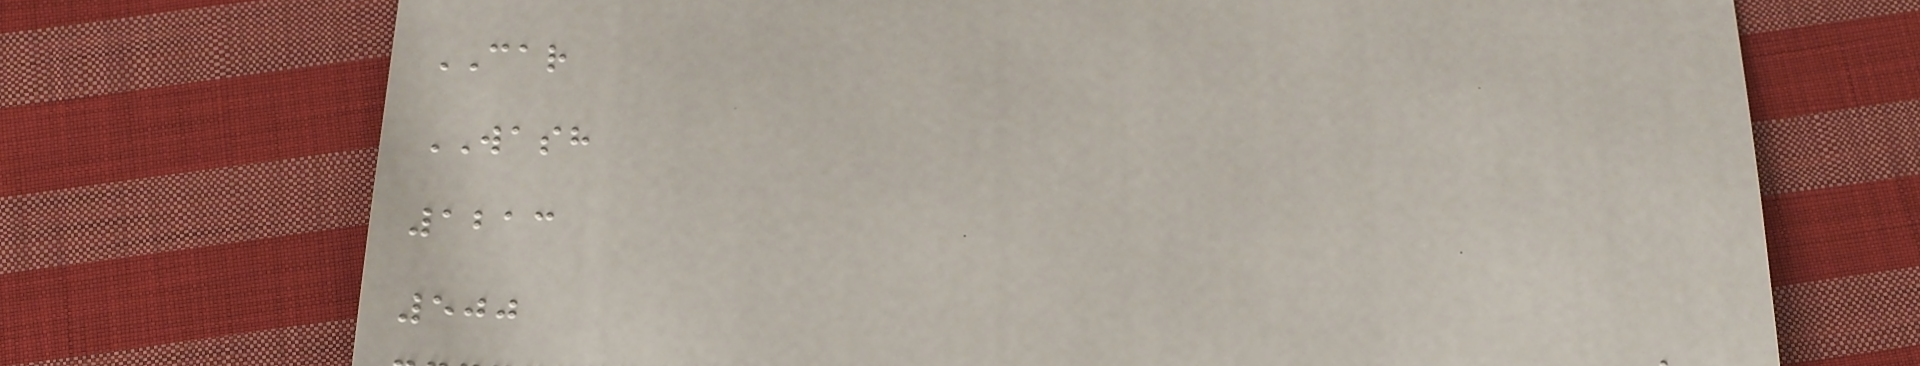CAR
WASH
1213
500
